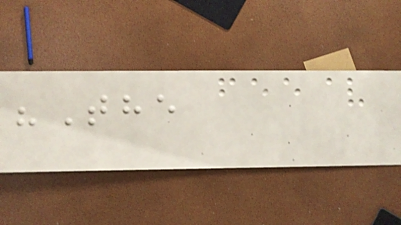"The
